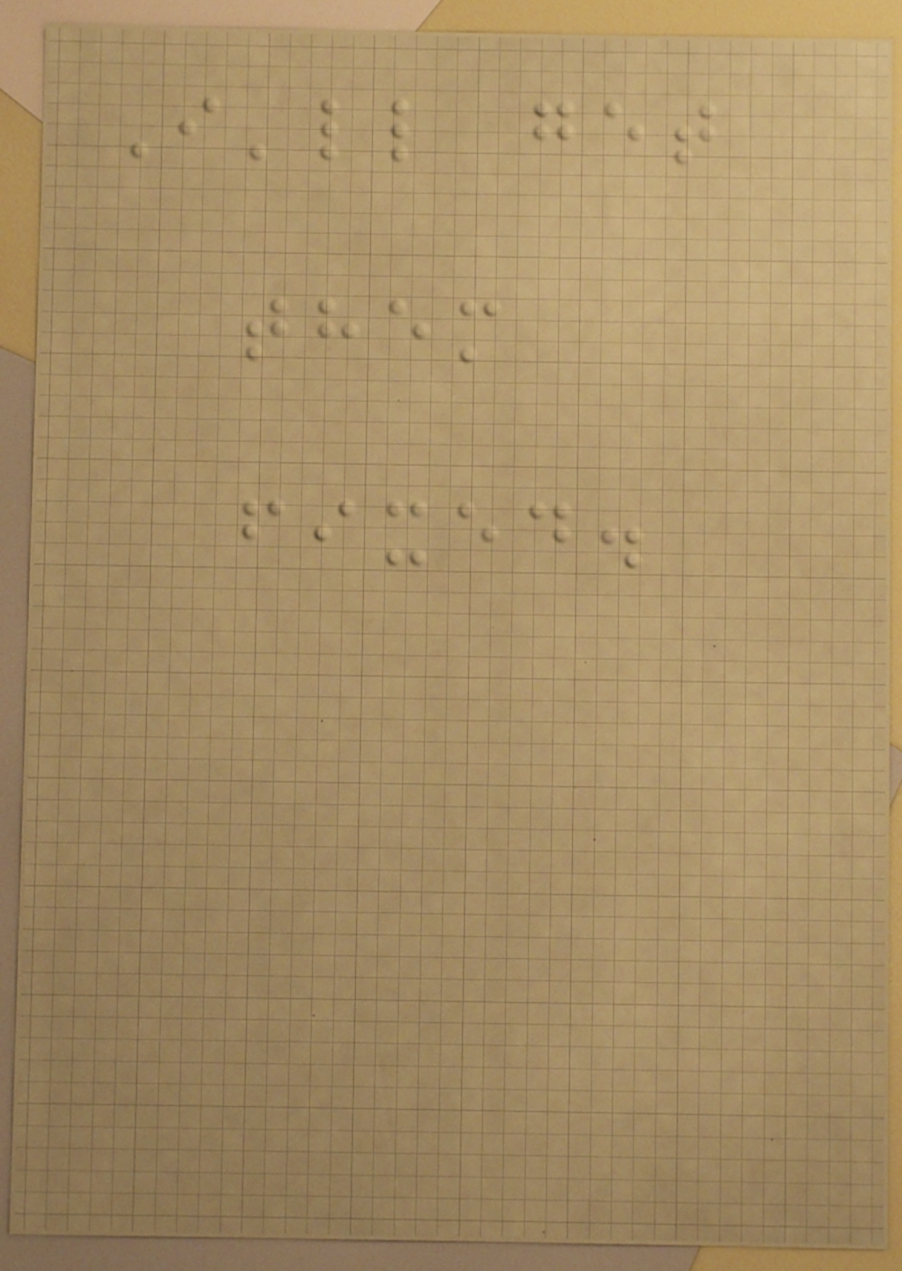I'll get
them
fixed.
